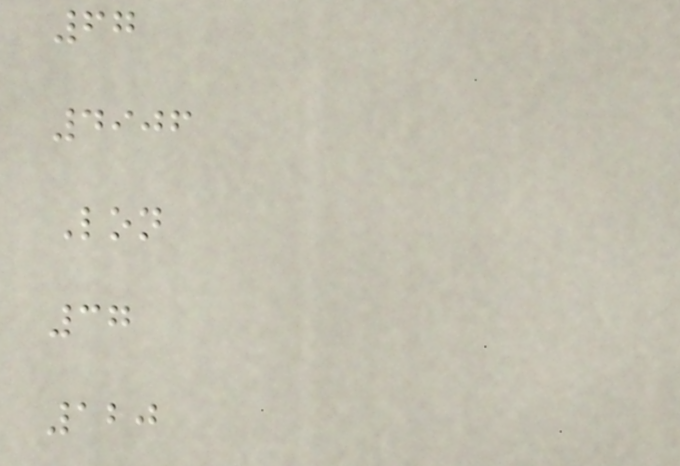67
4906
Lon
37
120
